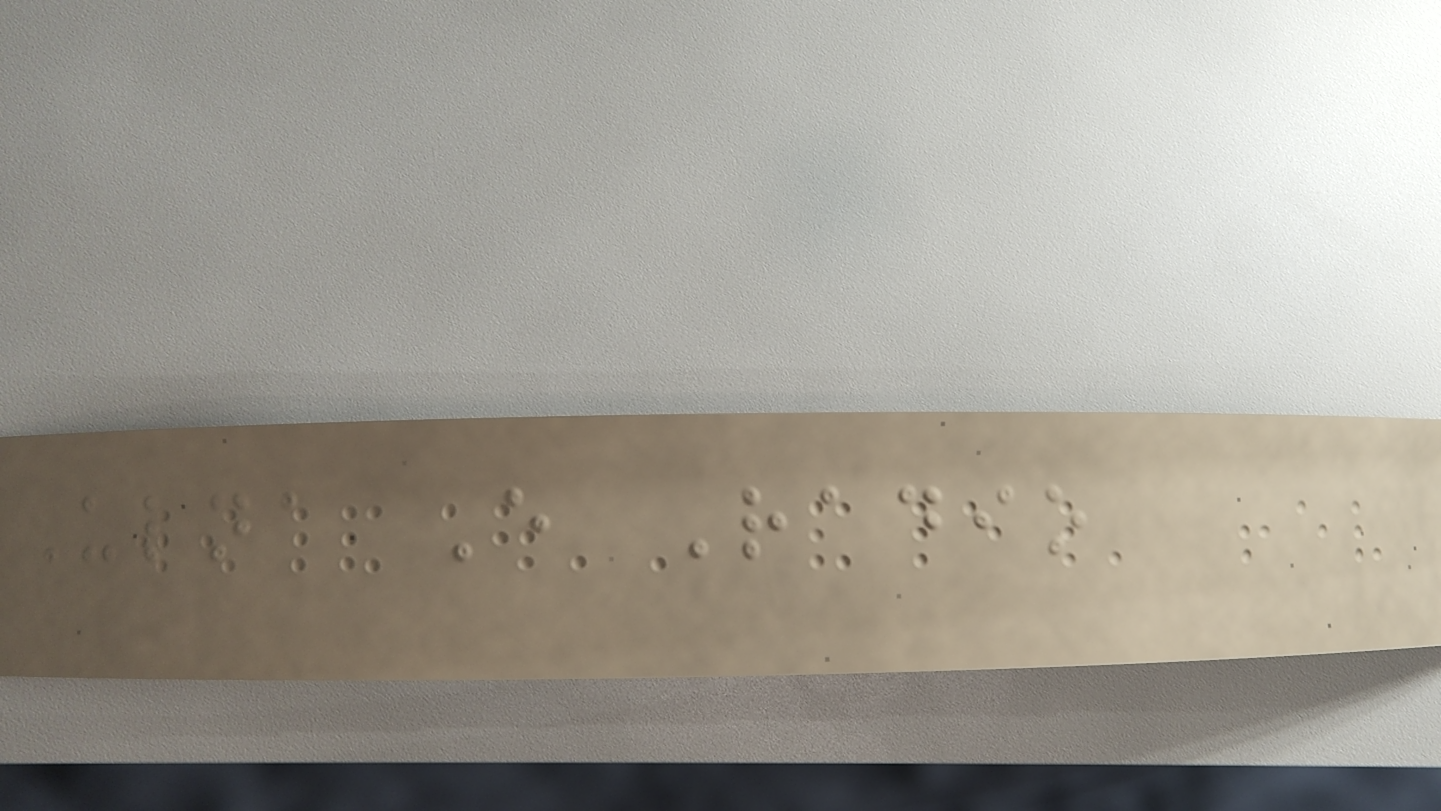Ulna E Radio
